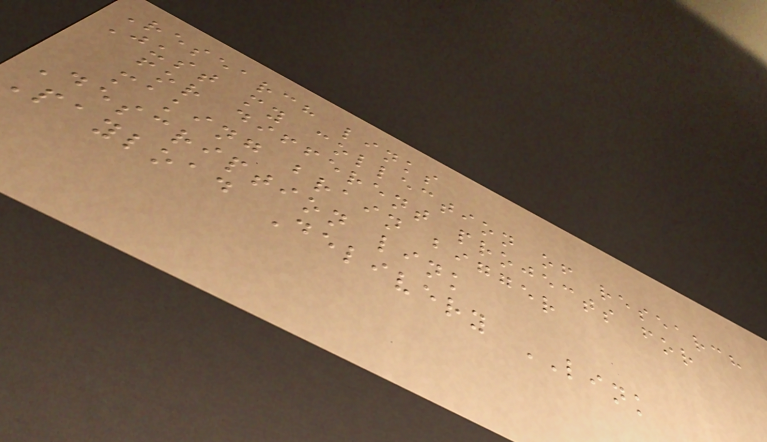Research links
Just my collection of research
for different projects for
making brain bigger
Description link
Payload Delivery LINK
